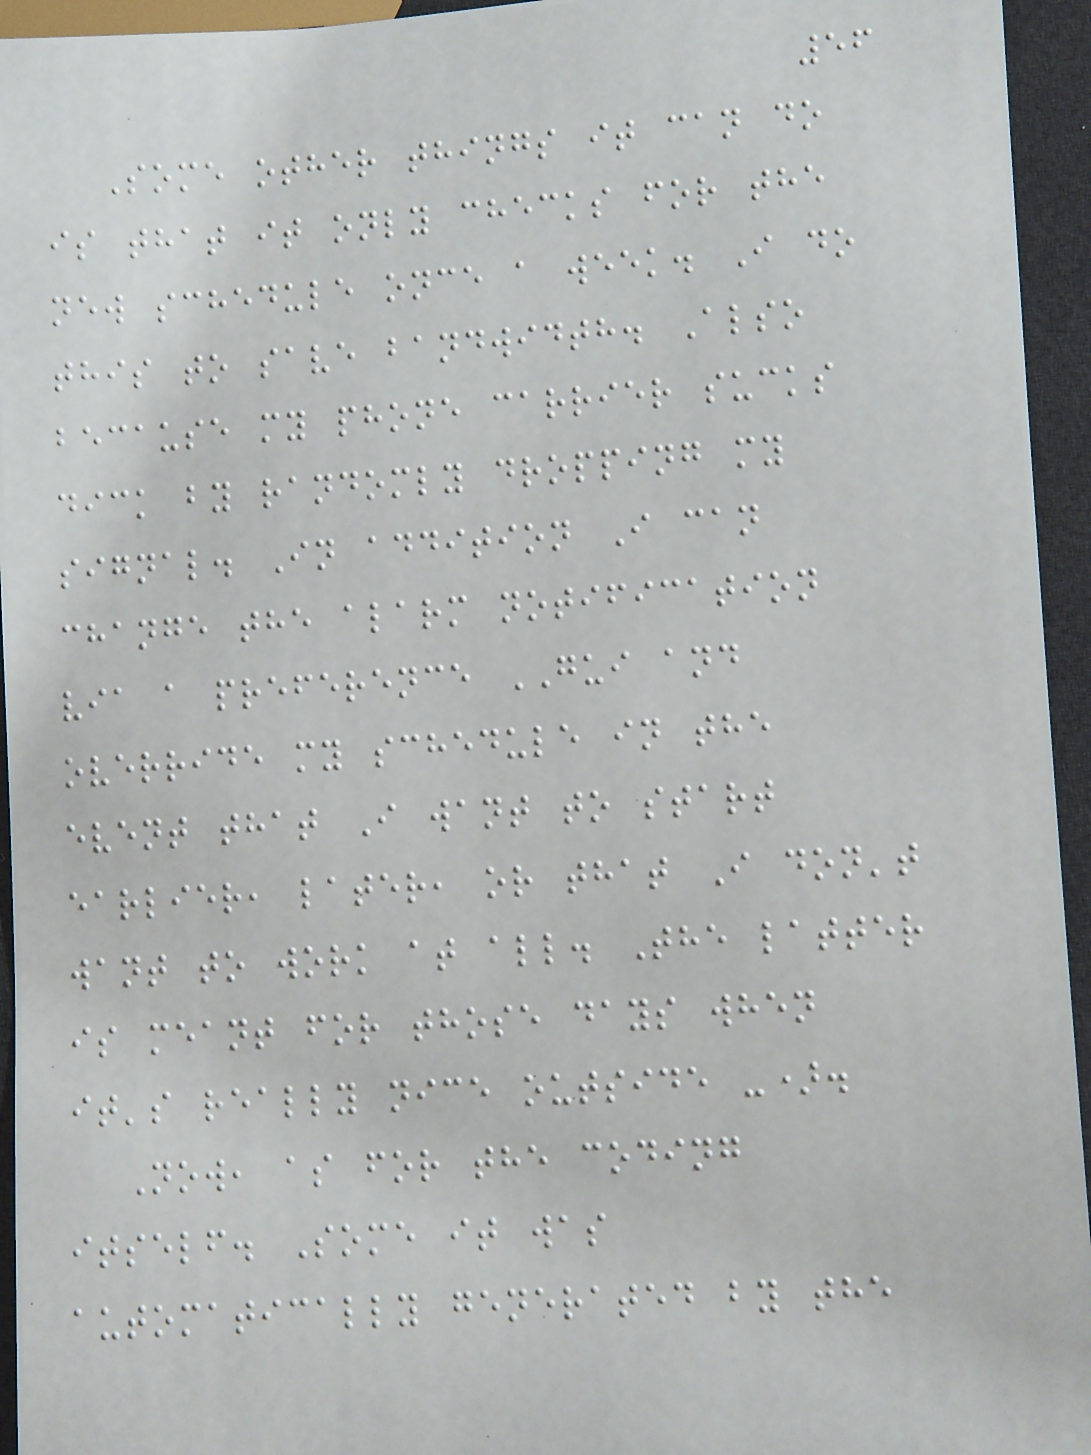56
Some other things it can do
is that it only checks for the
new schedule once a week. I do
this to save bandwidth. Also
because my phone carrier sucks
dick by randomly dropping my
signal. In addition I can
change the alarm notification
via a preference GUI and
override my schedule in the
event that I want to start
earlier, later, or that I don't
want to work at all. The latter
is meant for those days when
it's really nice outside -).
Now, as for the coding
itself. Some it was
automatically generated by the
